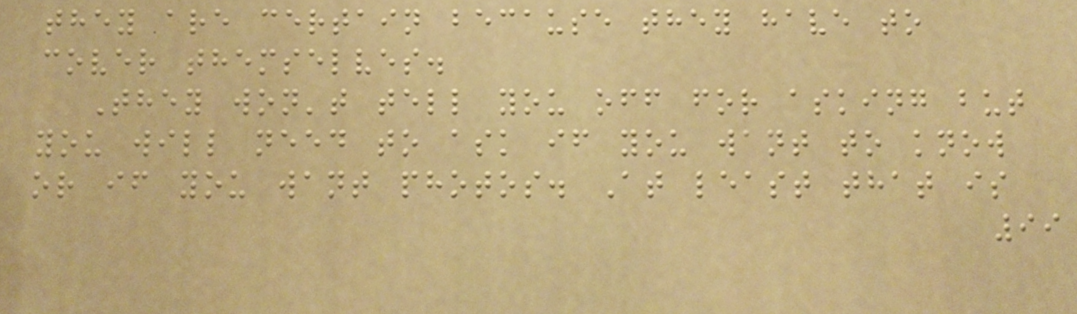they are certain because they have to
cover themselves.
They won't tell you off for asking but
you will need to ask if you want to know
or if you want photos. At least that is
99
